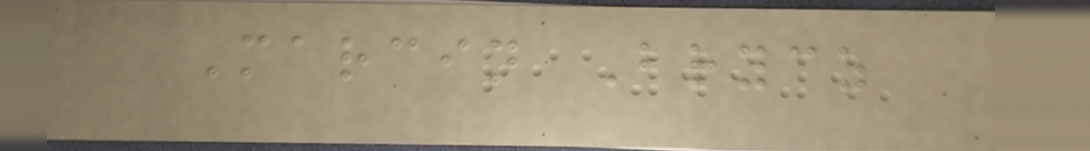Marcin Brycz
